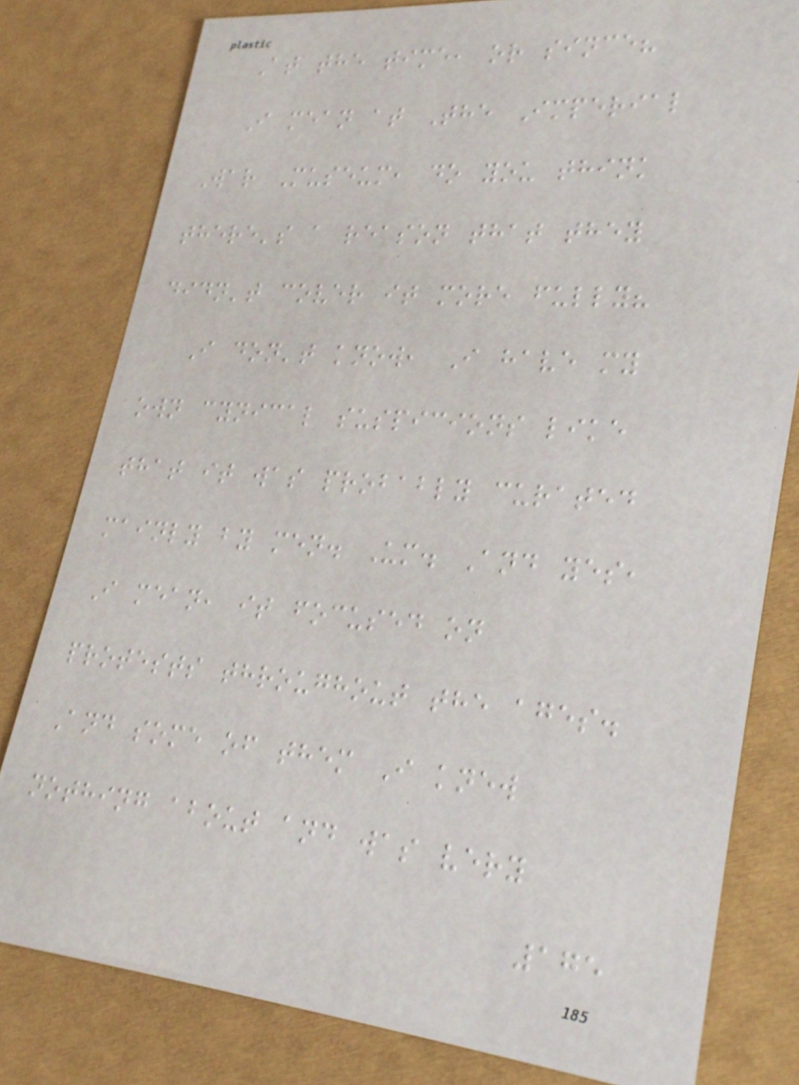At the time, or since?
I mean at The Imperial
War Museum, do you think
there's a reason that they
didn't cover it more fully?
I don't know, I have my
own cynical suspicions like
that it was probably curated
mainly by men. Um. And yes,
I mean, it focused on
protests throughout the ages.
And some of them I knew
nothing about and was very
175
